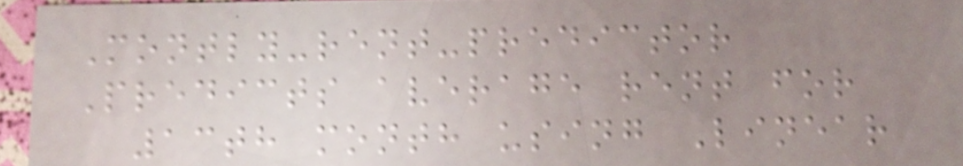Montly-rent-predictor
Predicts average rent for
13th month using Linear
